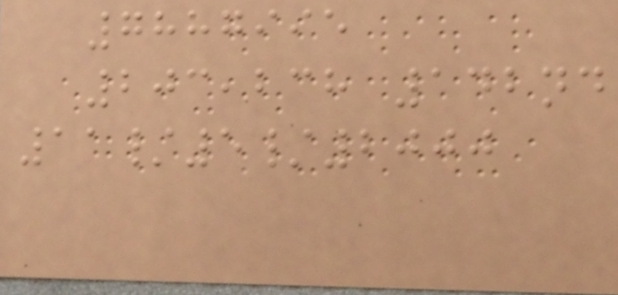7887995
203,238 142nd
11/5/2000
